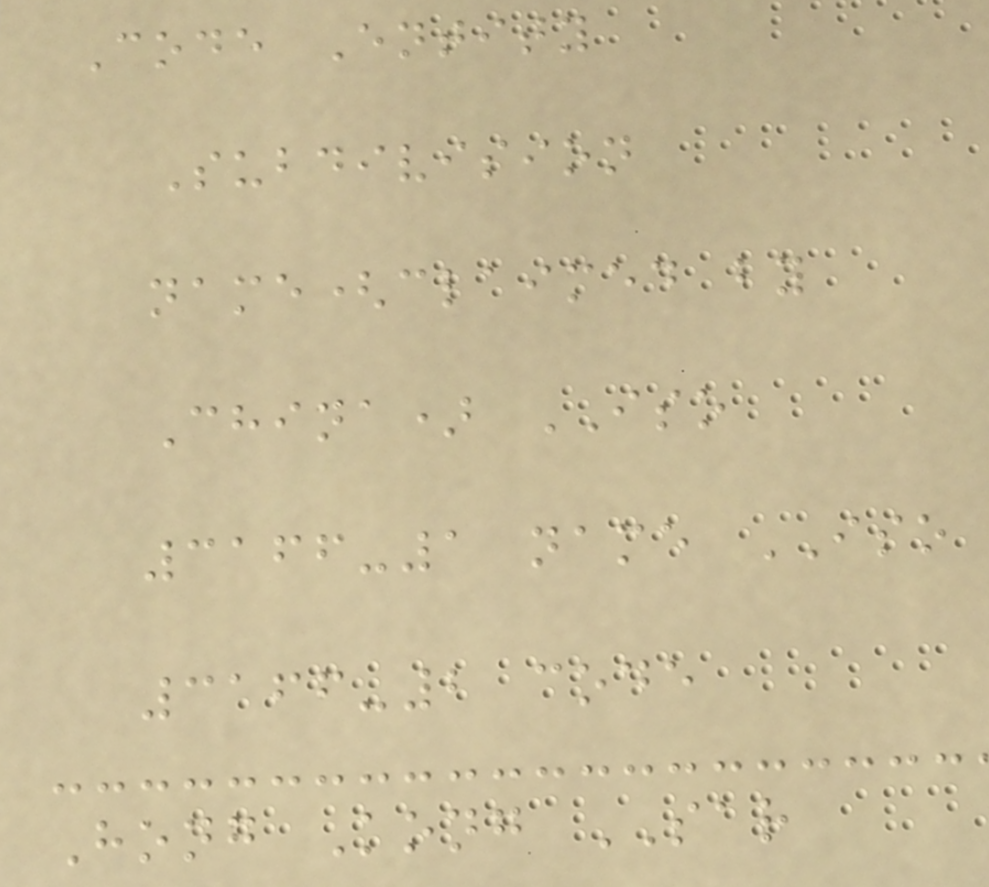Code Entity
Subdivision
name(claimed by
China) ISO
3166-1 name ISO
3166-2 code
Hong Kong SAR
